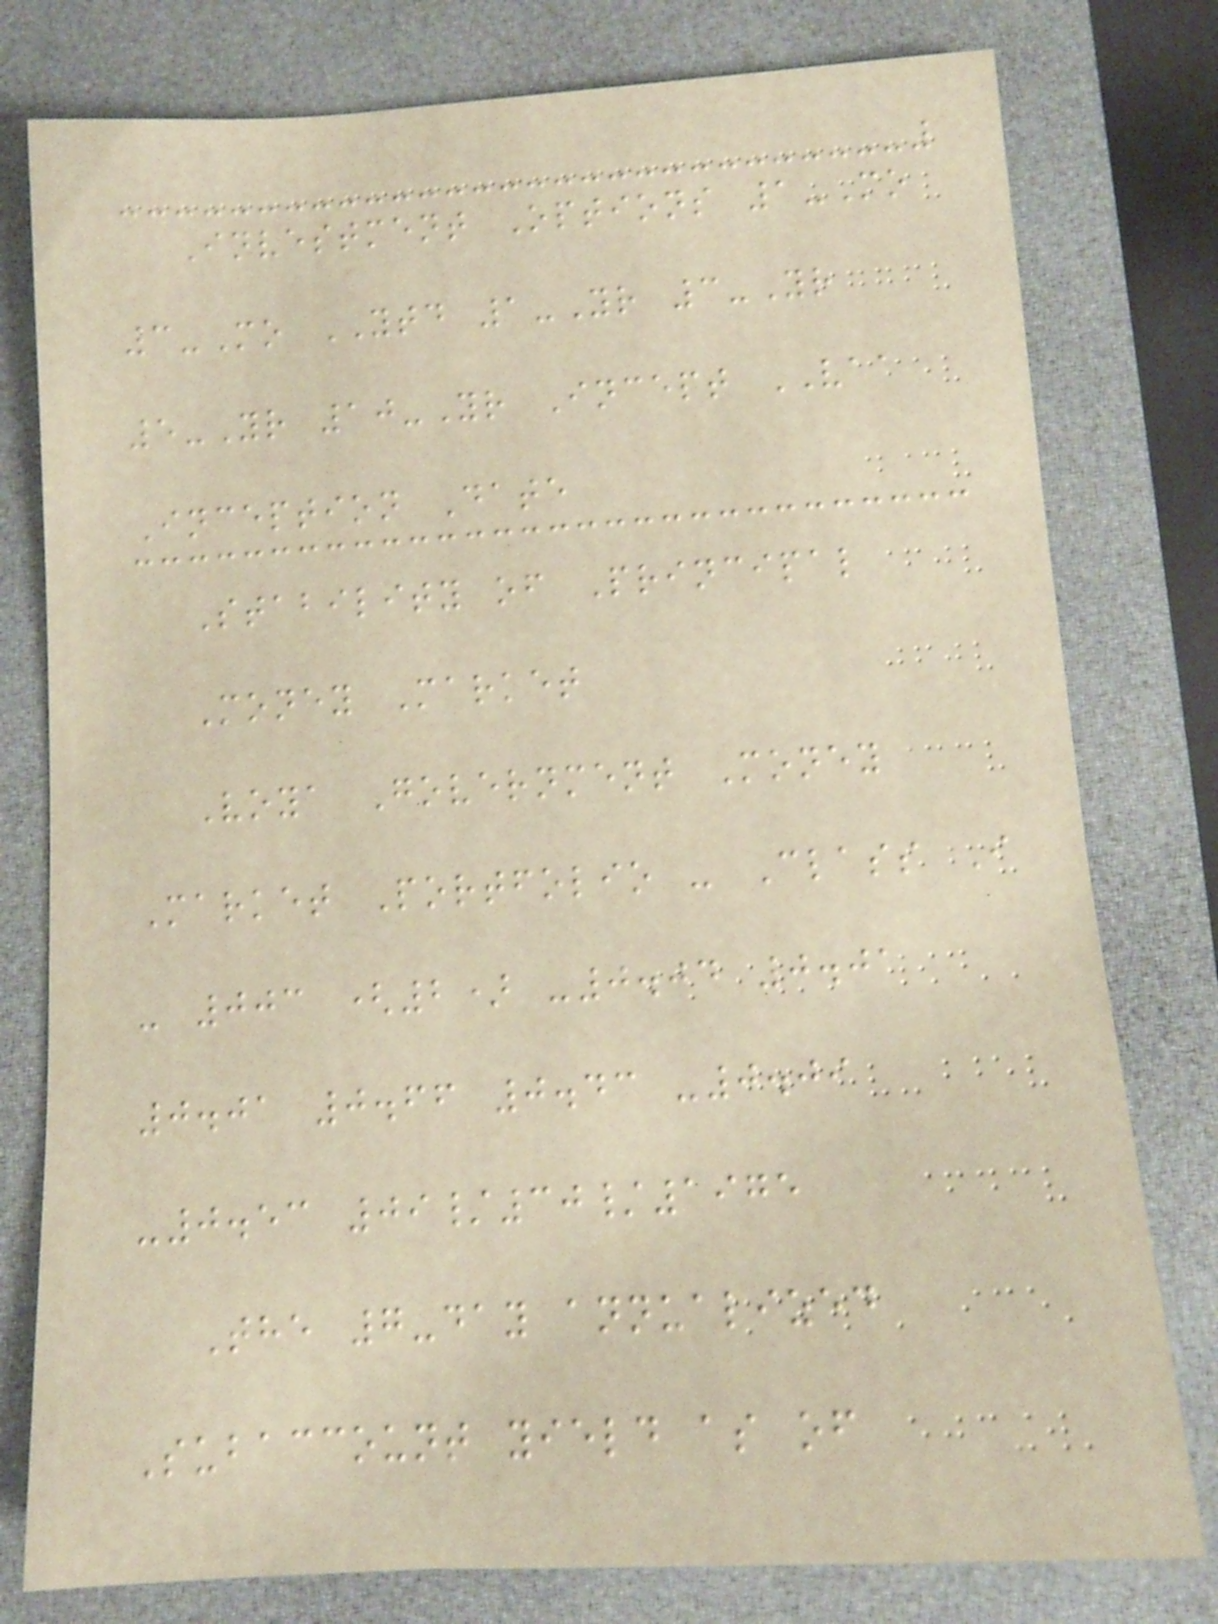Investment Options 1-Mo
3-Mo YTD 1-Yr 3-Yr
5-Yr 10-Yr Incept VAA
Inception Date
Stability of Principal
Money Market
Voya Government Money
Market Portfolio - Class I
- 003 (2) -0.04 0.01
0.01 0.66 0.43 -0.09
-0.53 09/30/1975
The 7-day annualized
Subaccount yield as of
